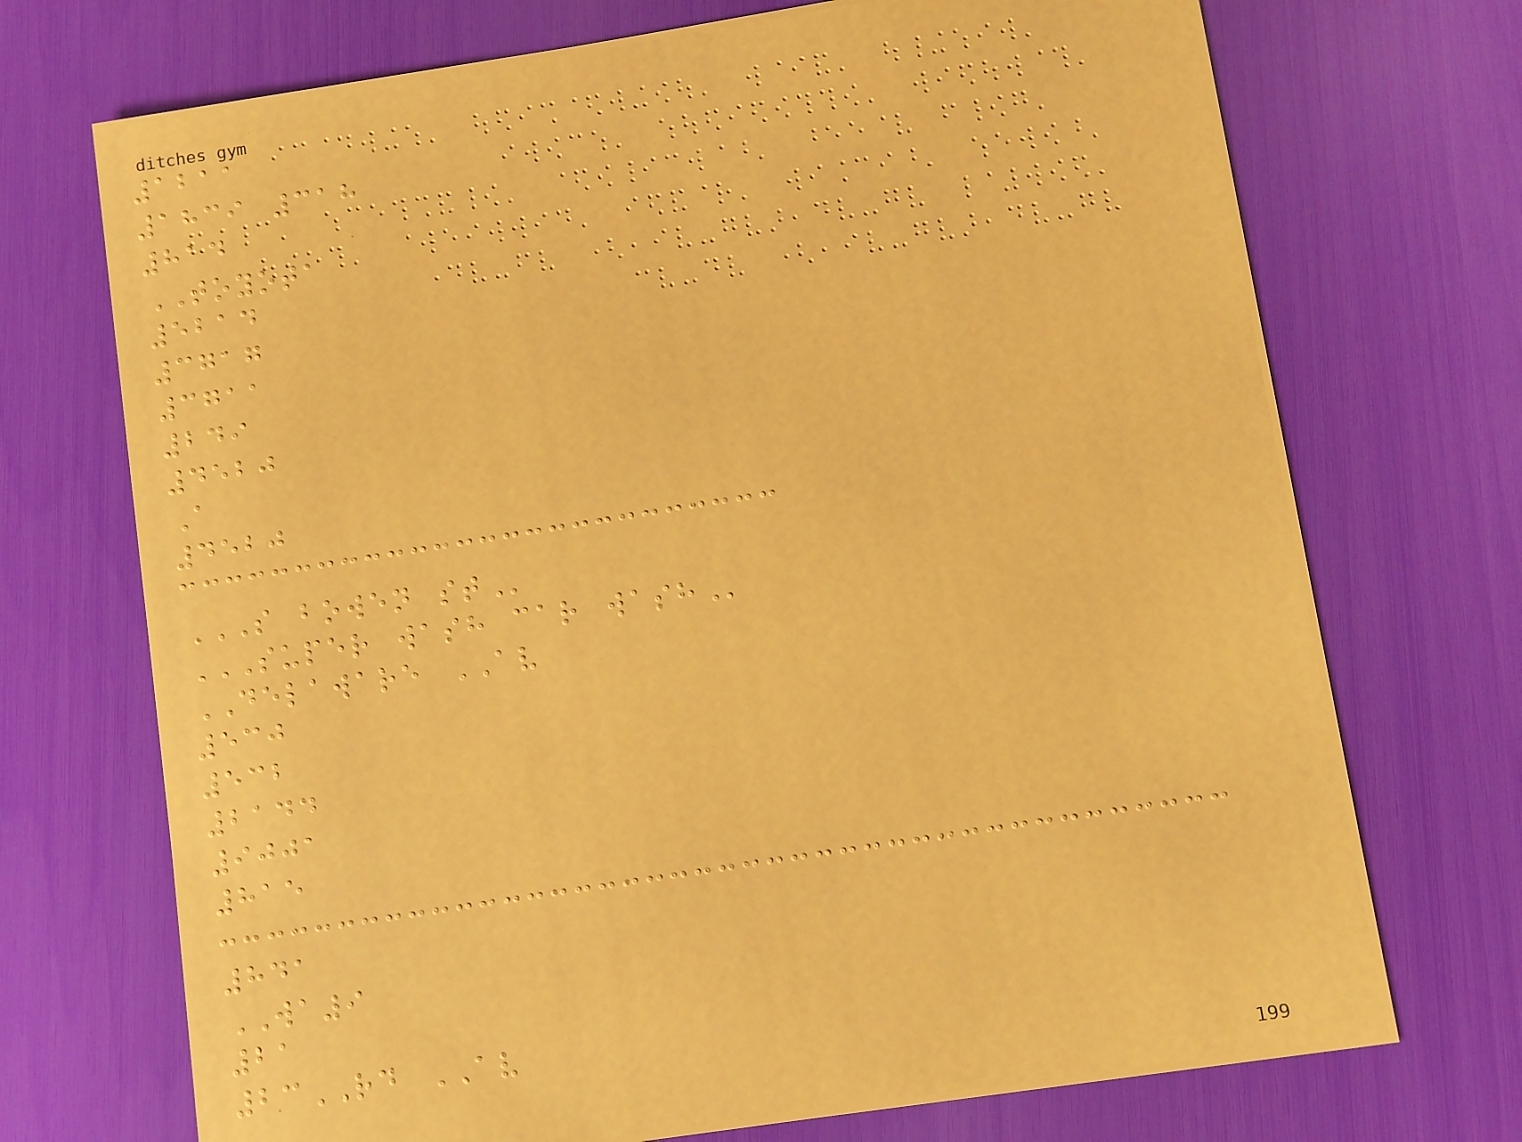1211
1839 318
814
TOYOTA
5214
3717
3711
249
4520
A
4520
S BOWEN ST
SUPER WASH CAR WASH
DELAWARE AV
530
532
2144
9001
815
841
WA9
21
23RD AV
